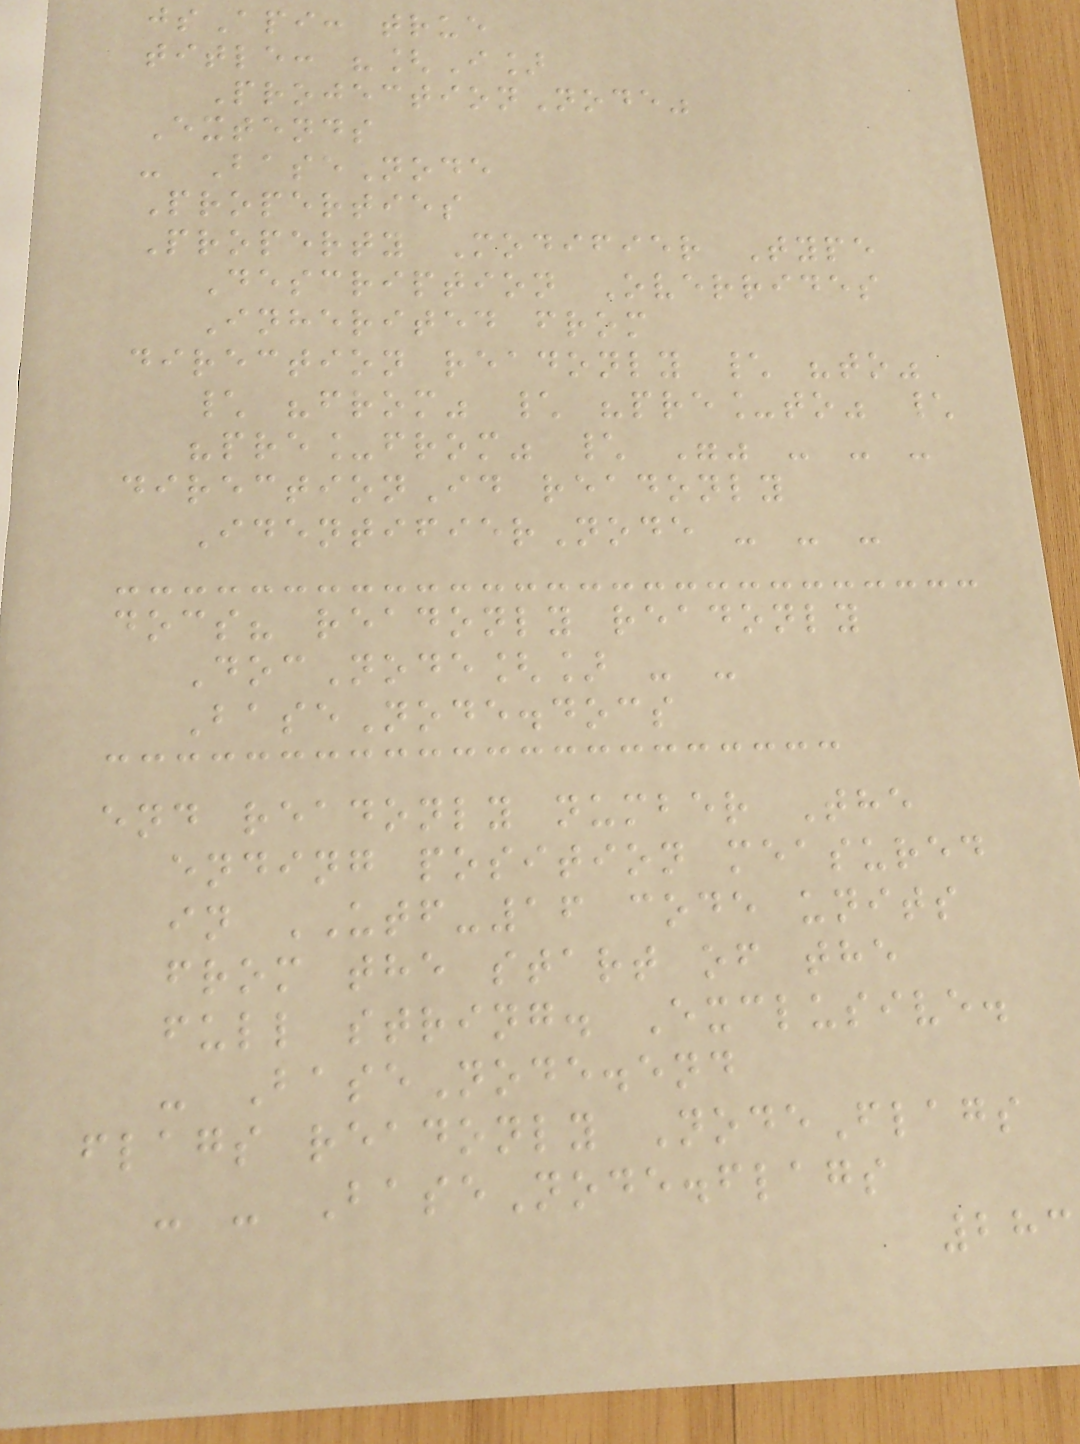jsApi: true
title: "[I]
ProjectionNode"
Extends
- BaseNode
Properties
Property Modifier Type
Description Overrides
Inherited from
direction readonly \ "to"
\ "from" \ "pre_to" \
"pre_from" \ "" - - -
directionId readonly
IdentifierNode - - -
docs? readonly readonly
DocNode[] - -
BaseNode.docs
end readonly number The
ending position measured
in UTF-16 code units
from the start of the
full string. Exclusive.
- BaseNode.end
flags readonly NodeFlags
- - BaseNode.flags
283
